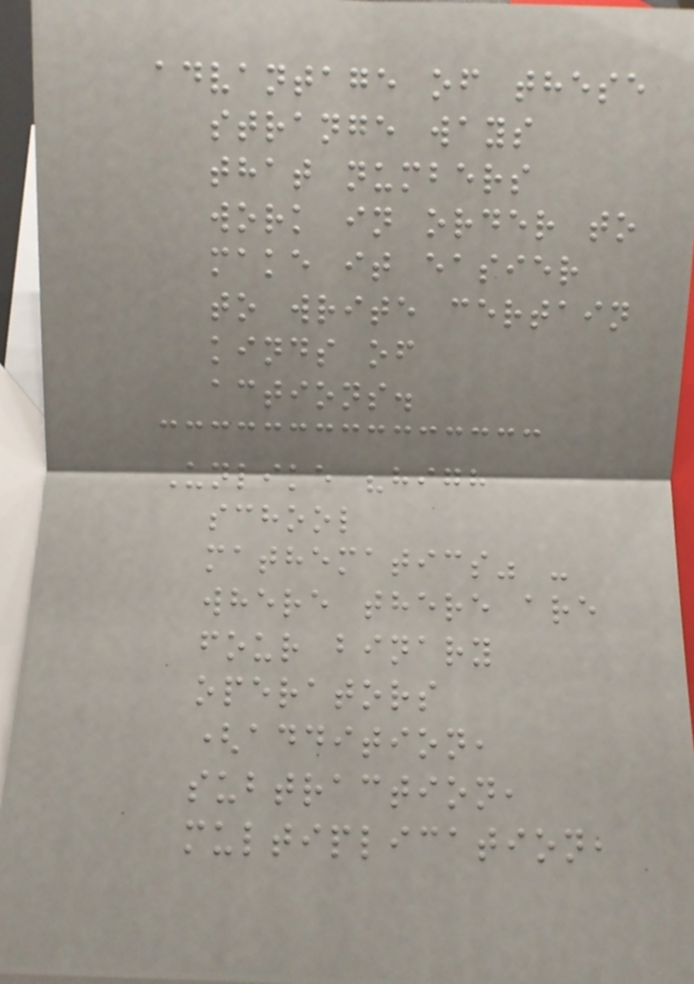advantage of these
strange ways
that numbers
work in order to
make it easier
to write certain
kinds of
actions.
Unlike "high
school
mathematics" -
where there are
four binary
operators
(addition,
subtraction,
multiplication,
